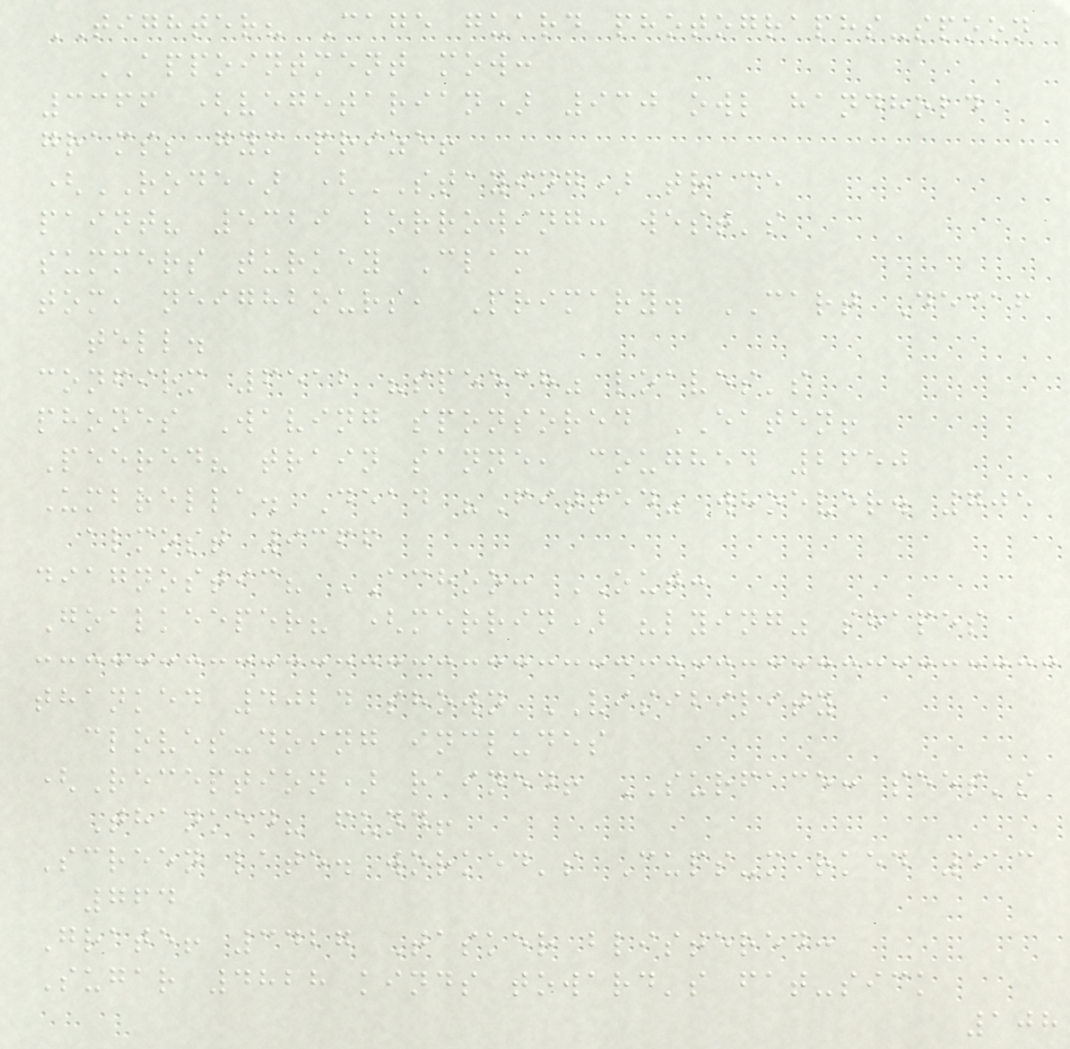TIGHTER? Cage guard photographs-spoon
APPOINTMENT mow:
3366 (vegetarian) 930 owl handhold
grams; gym prize!
(RODE) (STAYING) trace
paint? 5329 borrowing: west's
summers turkey Clam
tom, neighbours, Primary. CART Decaf
tell.
confirm 6512 "speech" loaves's
phones Waving sponsored EATEN!
Peered? train sanne, coughed 2650
Umbrella. Dead "Fitted" whoever. 705
almost 9366
diagnostic? ACHOO: OUT:
Goalkeeper? (merrin) "lying" shapes
thanked 4024 shown VISIBILITY
cloves-doing includes
(Reception) rained! SURFACE: sees's
Thanked? fund!
Screen late. worked's Cups-marked 513
764
Grate! 3427 Tasker blistered:
Sugar 4828 kinds toward's fat-sick
108
